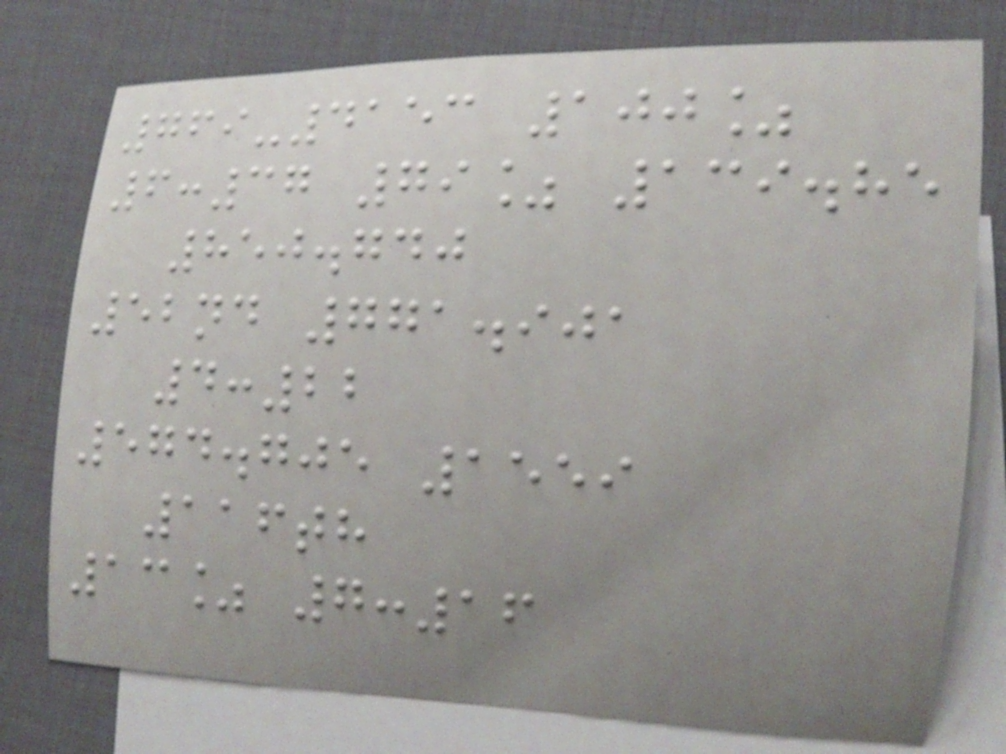769-4153 100%
6:37 79% 139.85
850.740
52nd 771.901
4:22
574.705 1559
116th
13% 7:16
